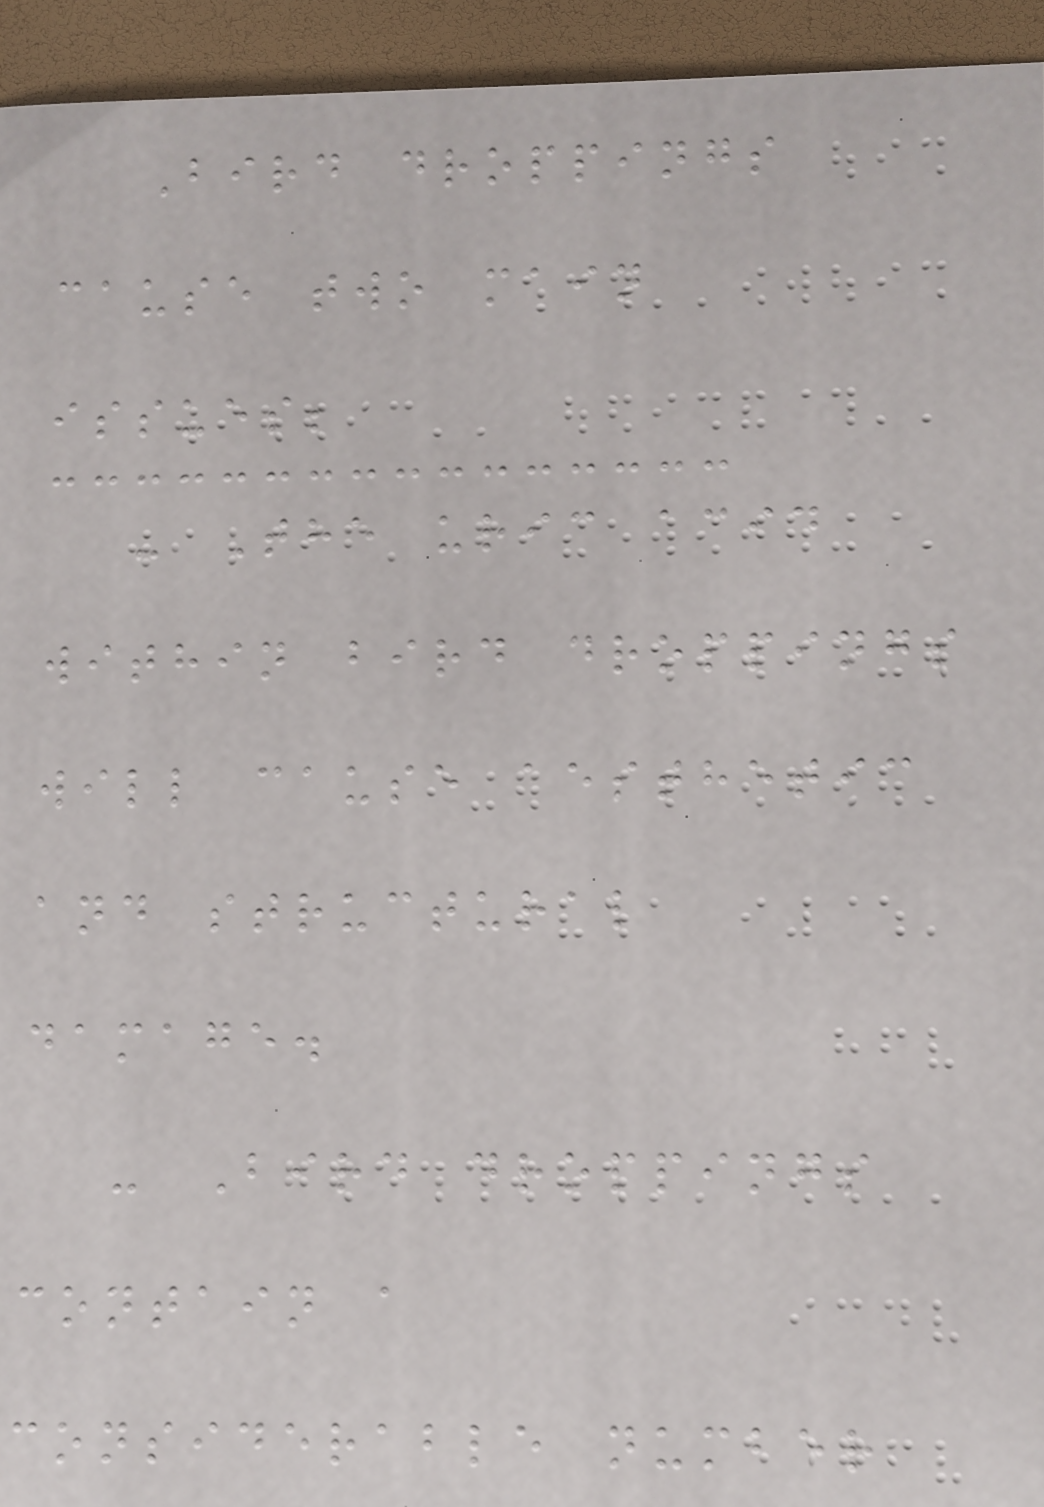Bird droppings
cause two main
issues;
- The uric acid
within bird droppings
will cause aesthetic
and structural
damage.
- Bird droppings
contain a
considerable number
